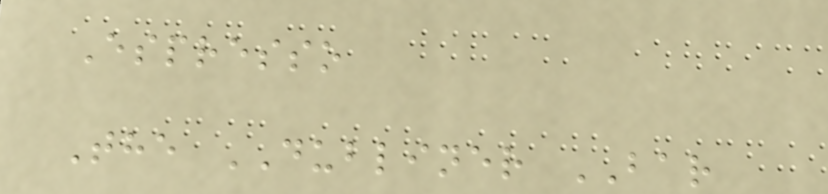Espresso
The DUBLINER BAR
